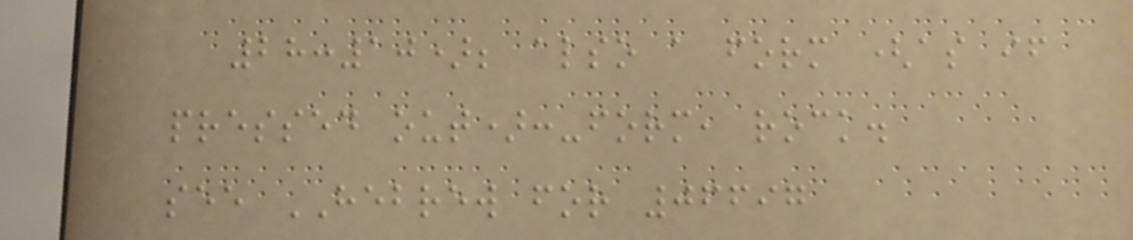28:10); also a form (as if
pressed out):-form, rock.
see HEBREW for 06697
